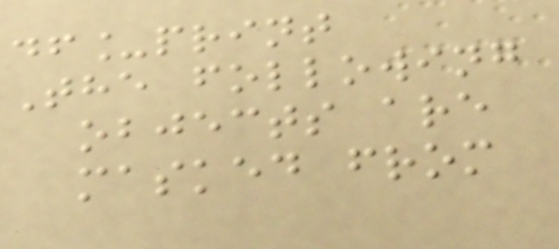df_print
The following
objects are
masked from
